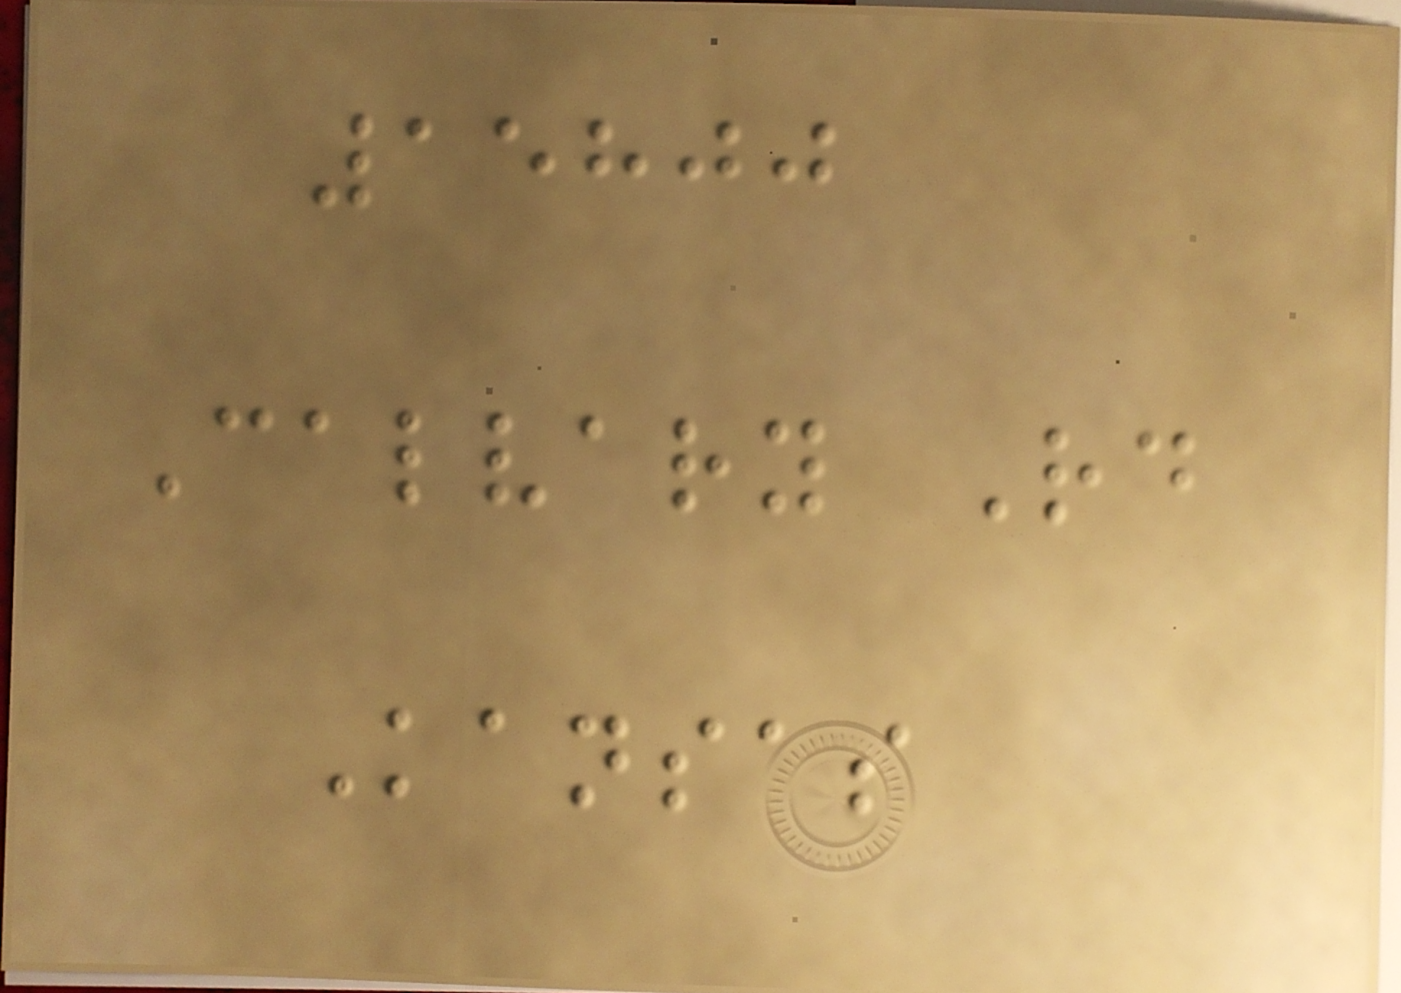15800
Calvary Rd
Kansas
